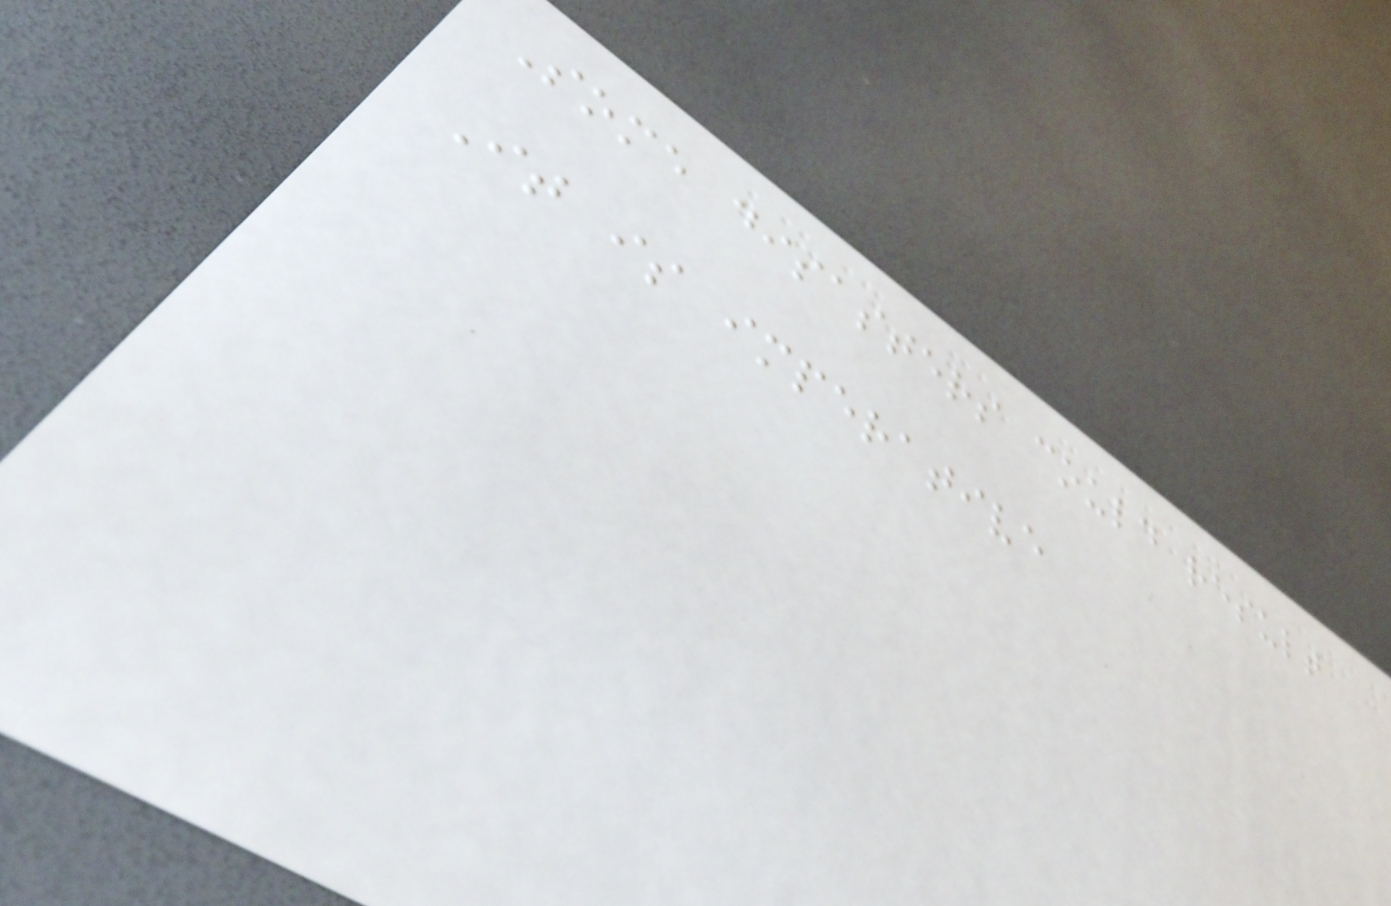Some disasters could result
It is imperative
